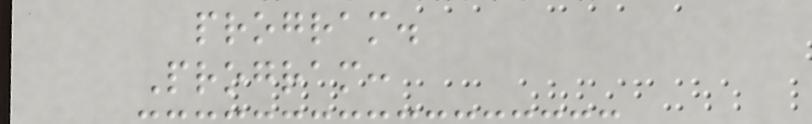program.
Program:
